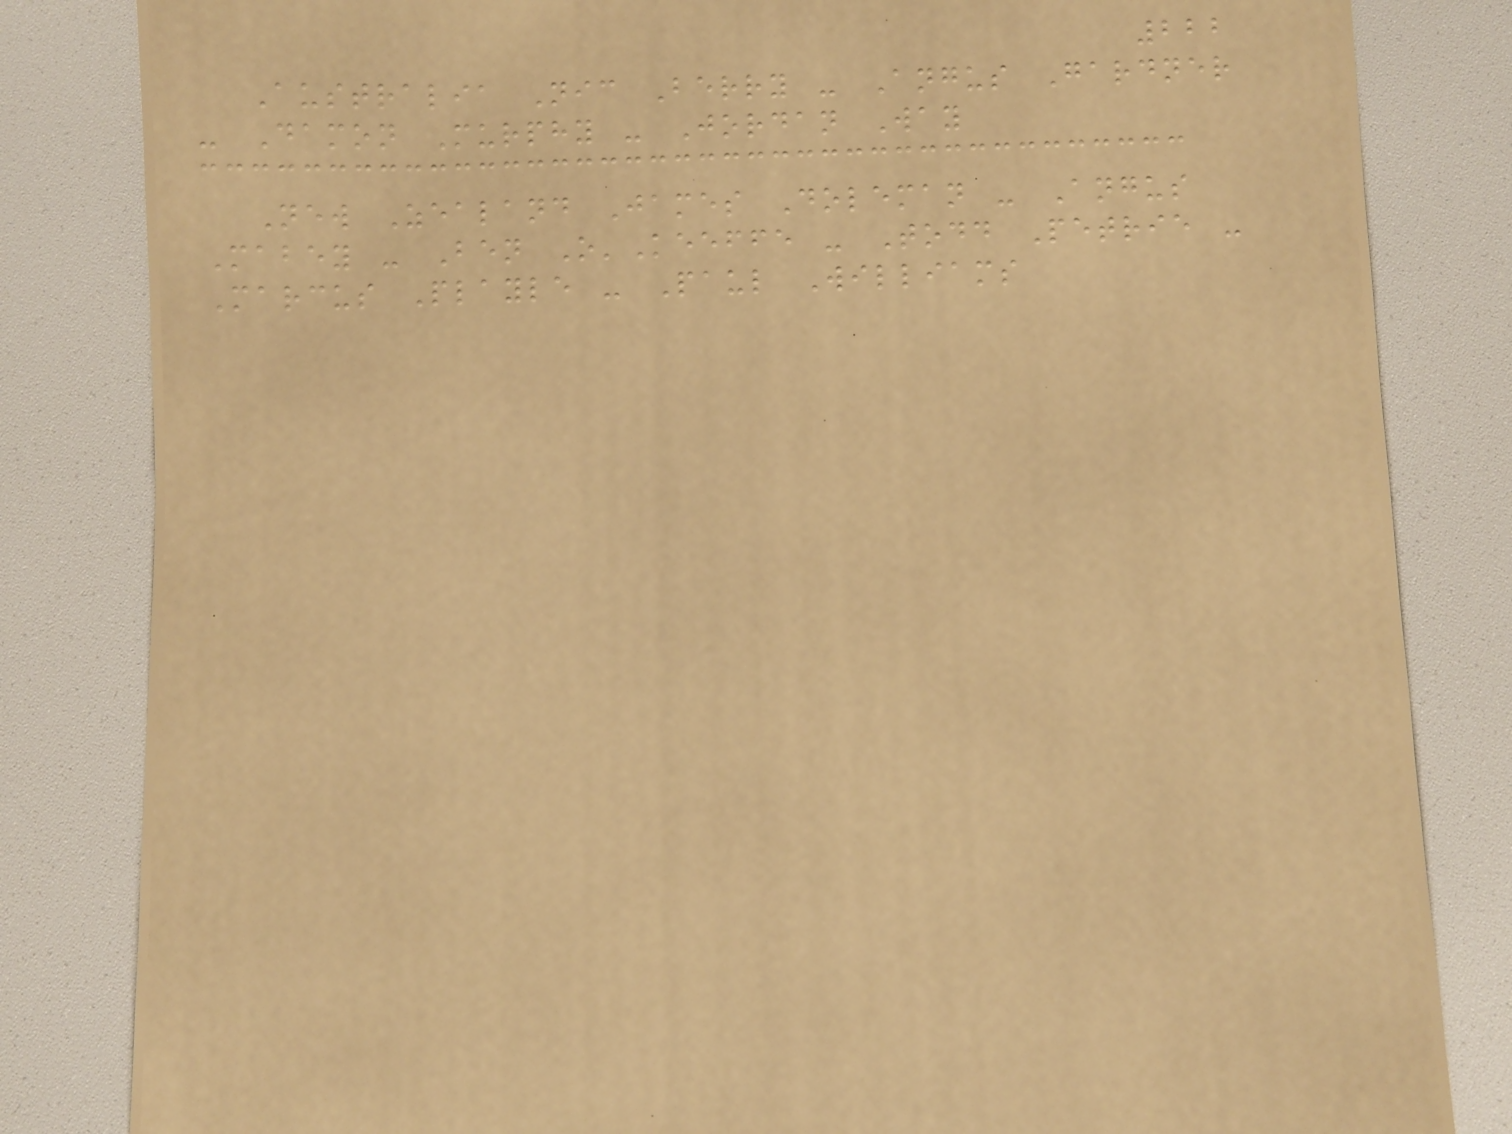222
Australia Nic Berry - Angus Gardner
- Damon Murphy - Jordan Way
New Zealand James Doleman - Angus
Mabey - Ben O'Keeffe - Todd Petrie -
Marcus Playle - Paul Williams
